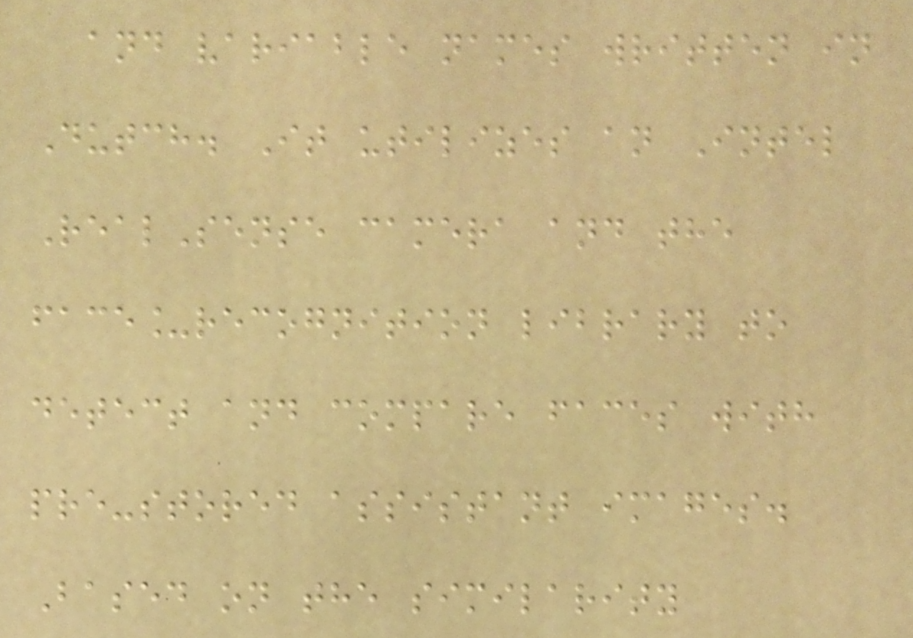and variable names written in
Dutch. It utilizes an Intel
RealSense camera and the
face_recognition library to
detect and compare faces with
pre-stored assistant images.
Based on the similarity
